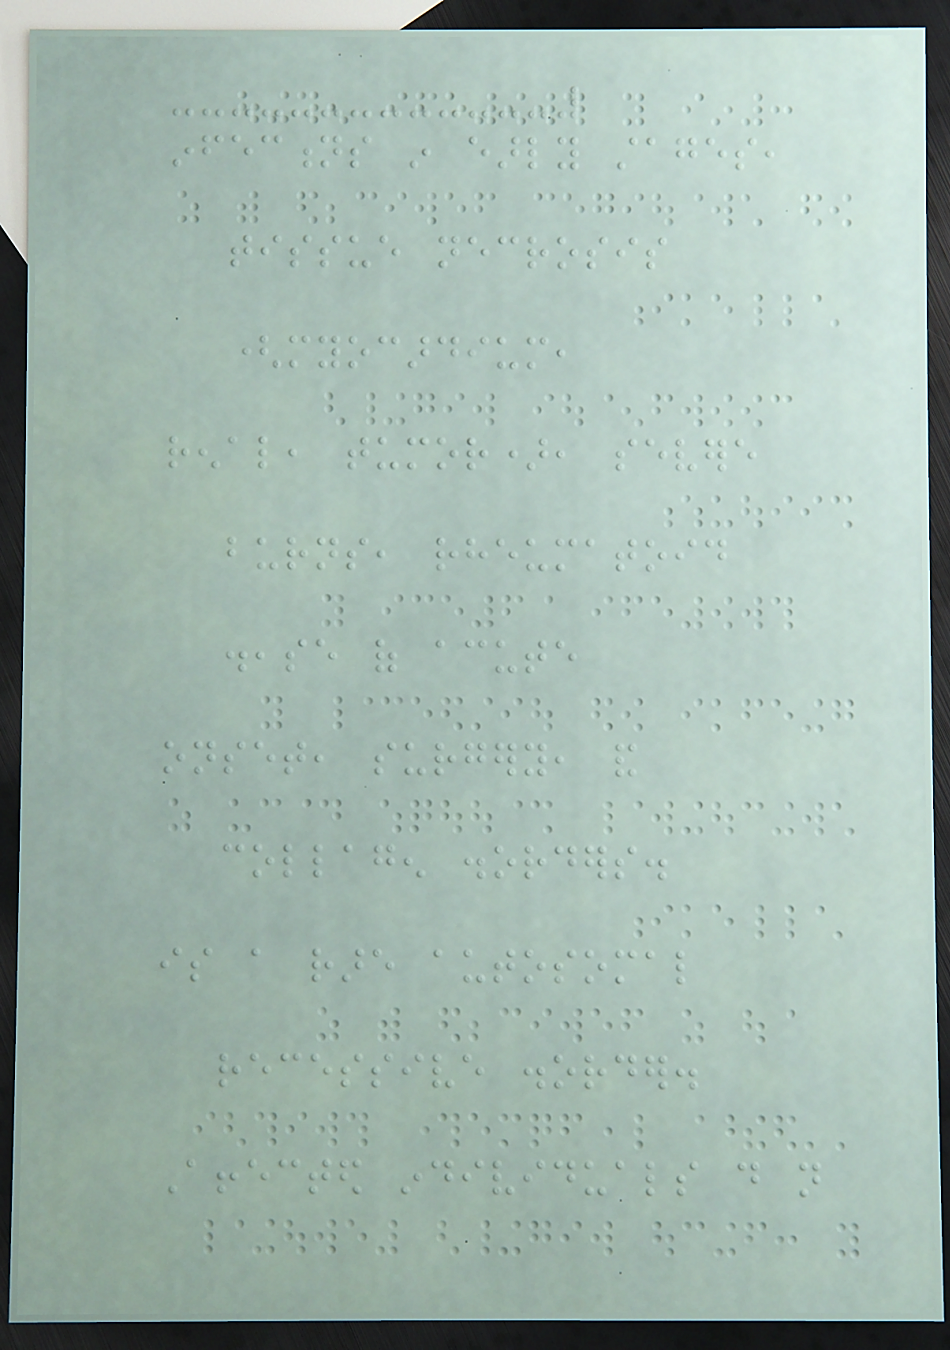infections in early stages,
tissue necrosis
(myocardium,
renal, tumor), severe
burns, rheumatoid
disease of acute
onset, surgery, and
collagen disorders.
is a rare autosomal
recessive disorder.
Affected individuals do not
